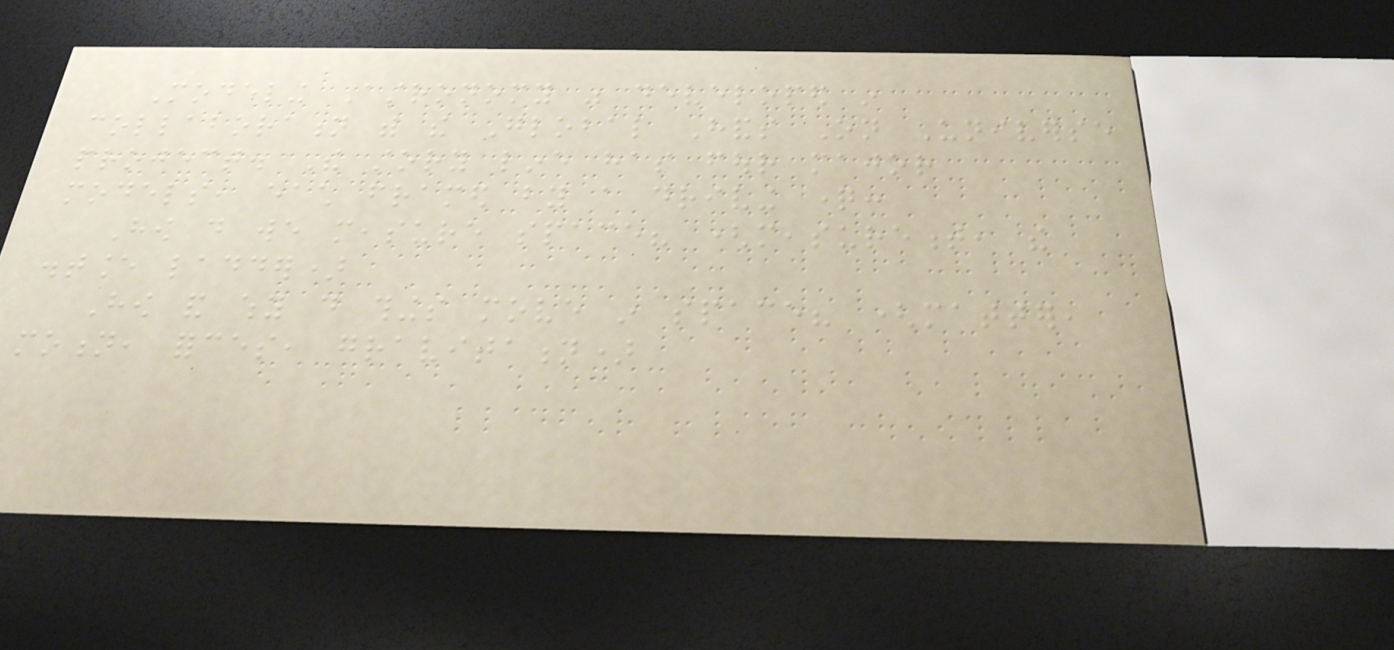Modeling Astronomy was developed in
collaboration with the Global Hands On Universe
project. The story line has four major
models, each framed by a driving question:
How do we measure space? (measurement, the
distance ladder)
How and why do things move in space? (matter,
motion, forces, gravitation)
